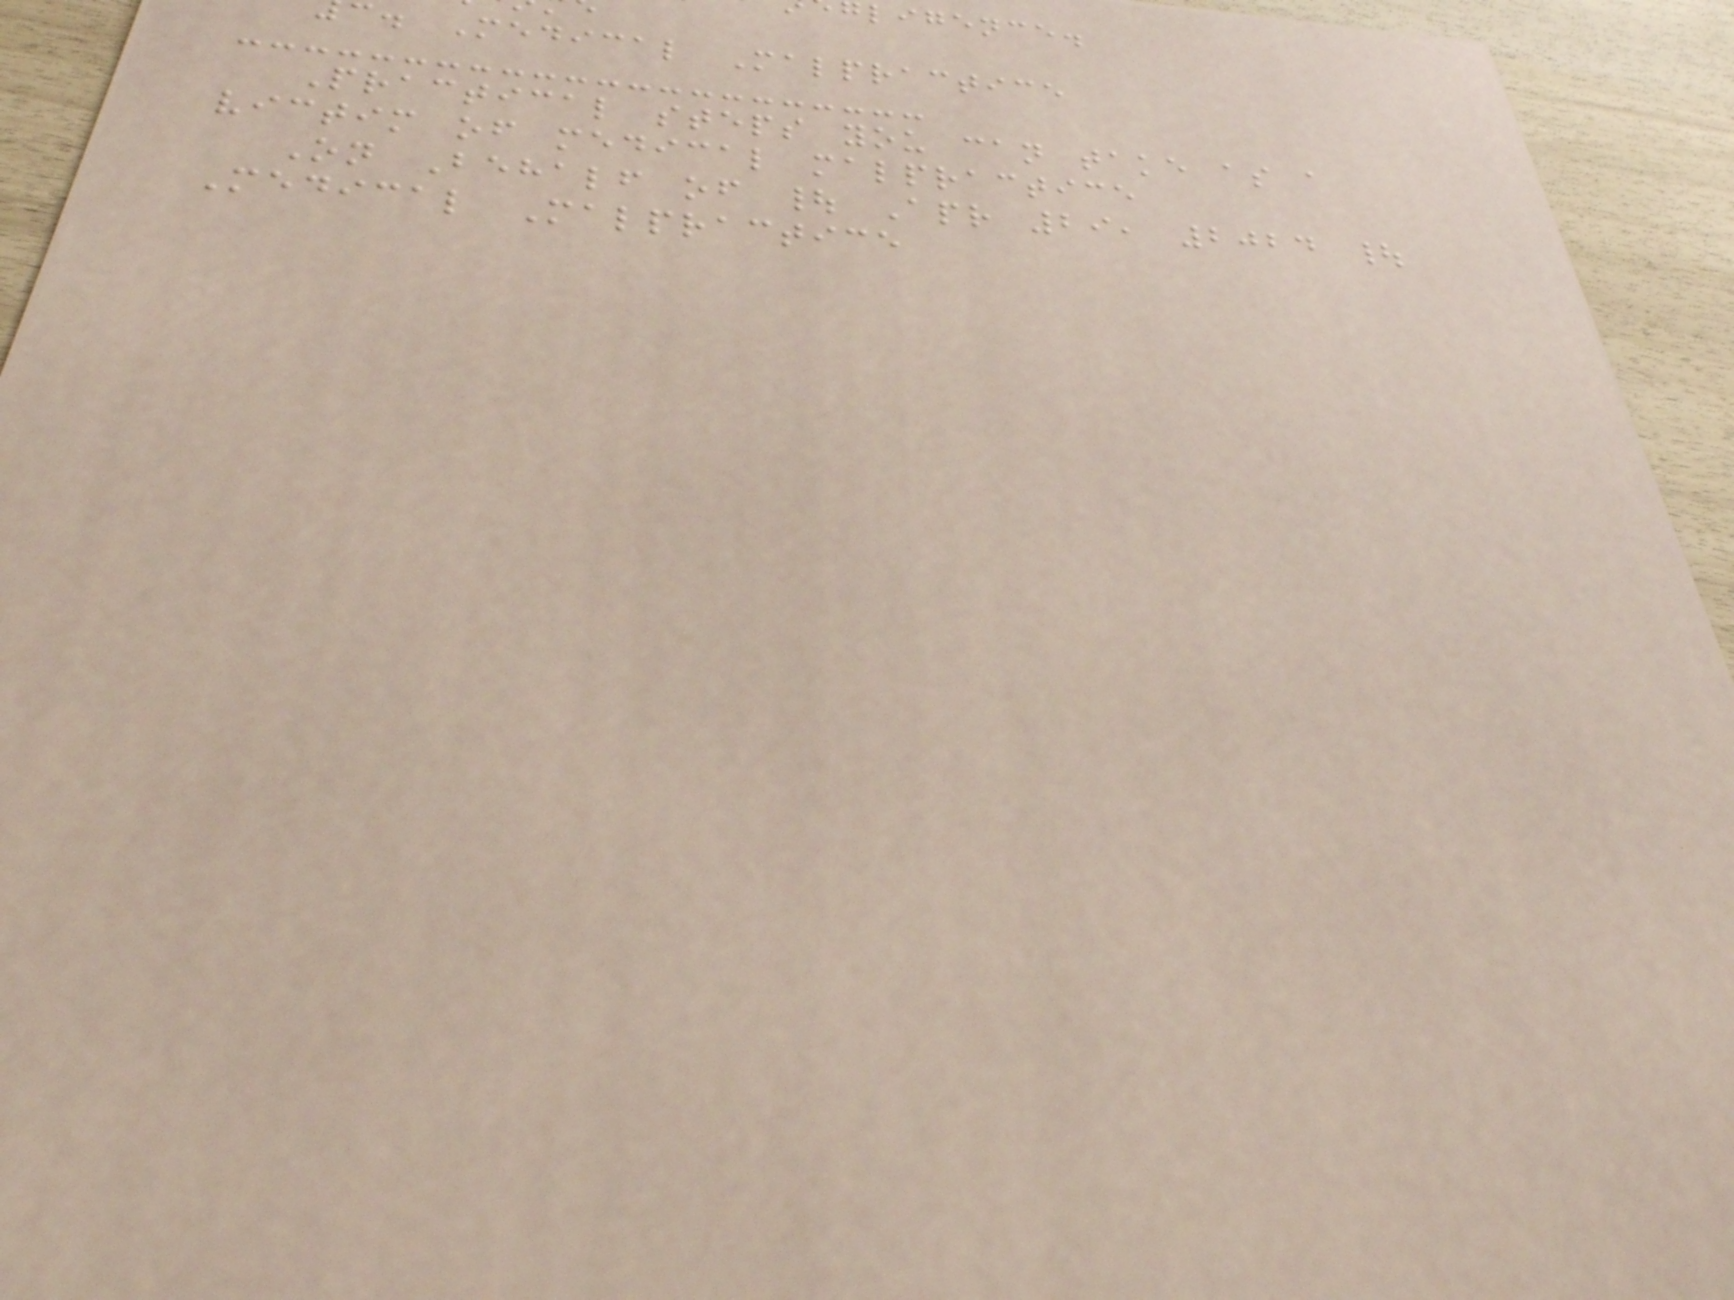ligence.
. Medical Malpractice
Practical steps you can take as a
victim of medical malpractice
On Behalf of | Apr 29, 2024 |
Medical Malpractice
